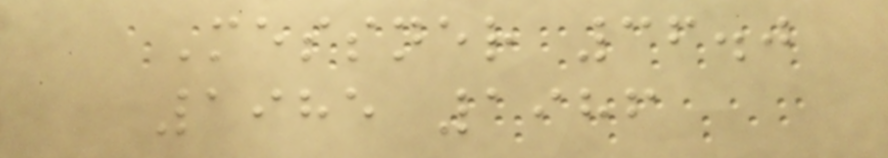Messner 36.0
1985 1986
